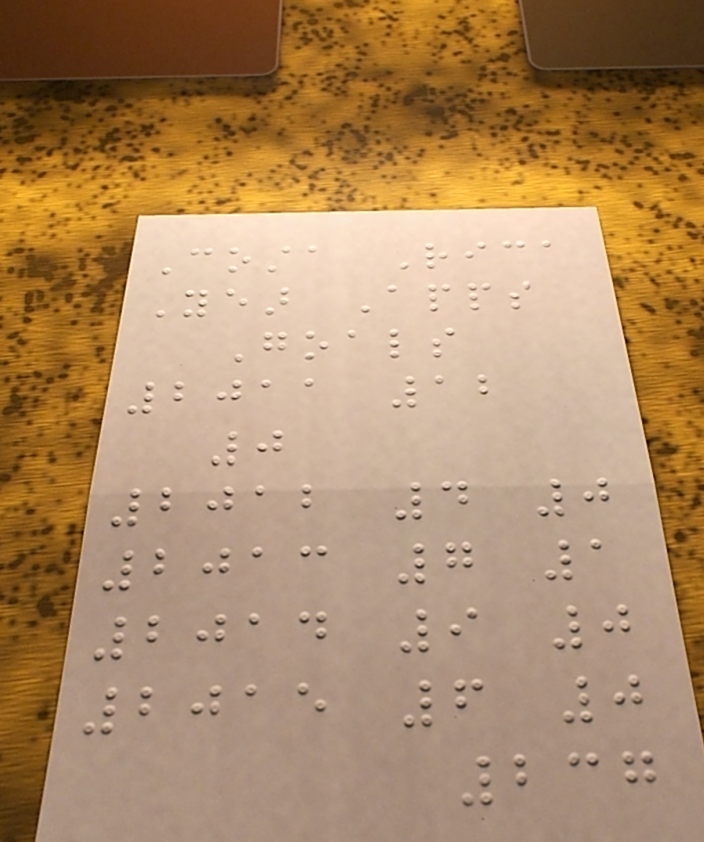Costa Rica
Year Apps
Goals
2011 12
0
2012 4 0
2013 7 1
2014 9 0
2015 6 0
237
